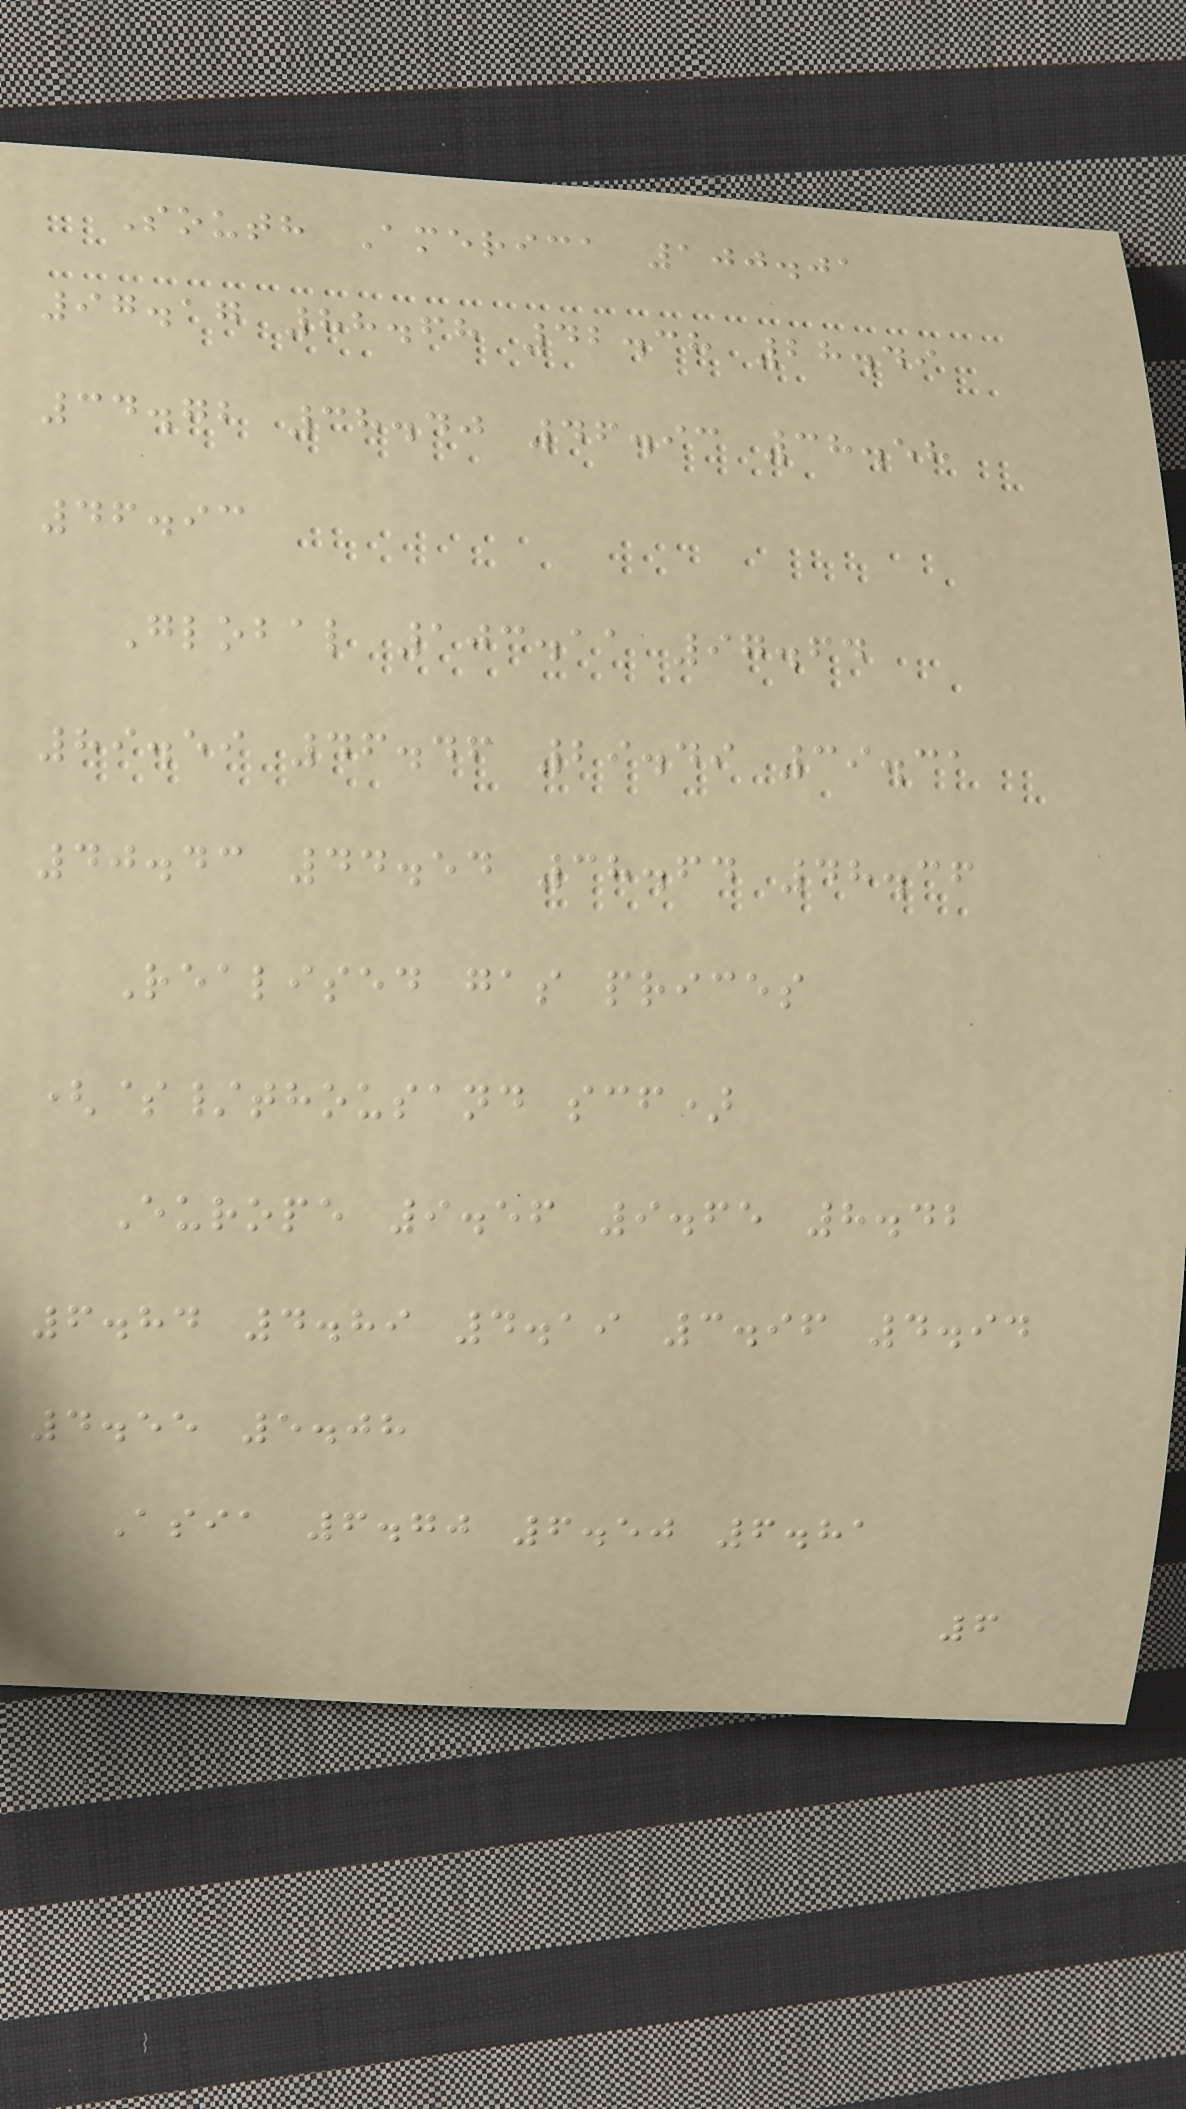South America 100.01
97.17 88.68 42.38 28.49
34.72 38.40 46.93 38.58
46.93
Global 103.11 97.64
89.59 46.46 29.49 39.31
40.43 44.54 38.64 48.36
Realised gas prices
($/thousand scf)
Europe 9.56 9.65 8.42
6.84 4.89 4.19 3.96 4.94
4.55 5.08
Asia 6.70 6.50 6.81
6
